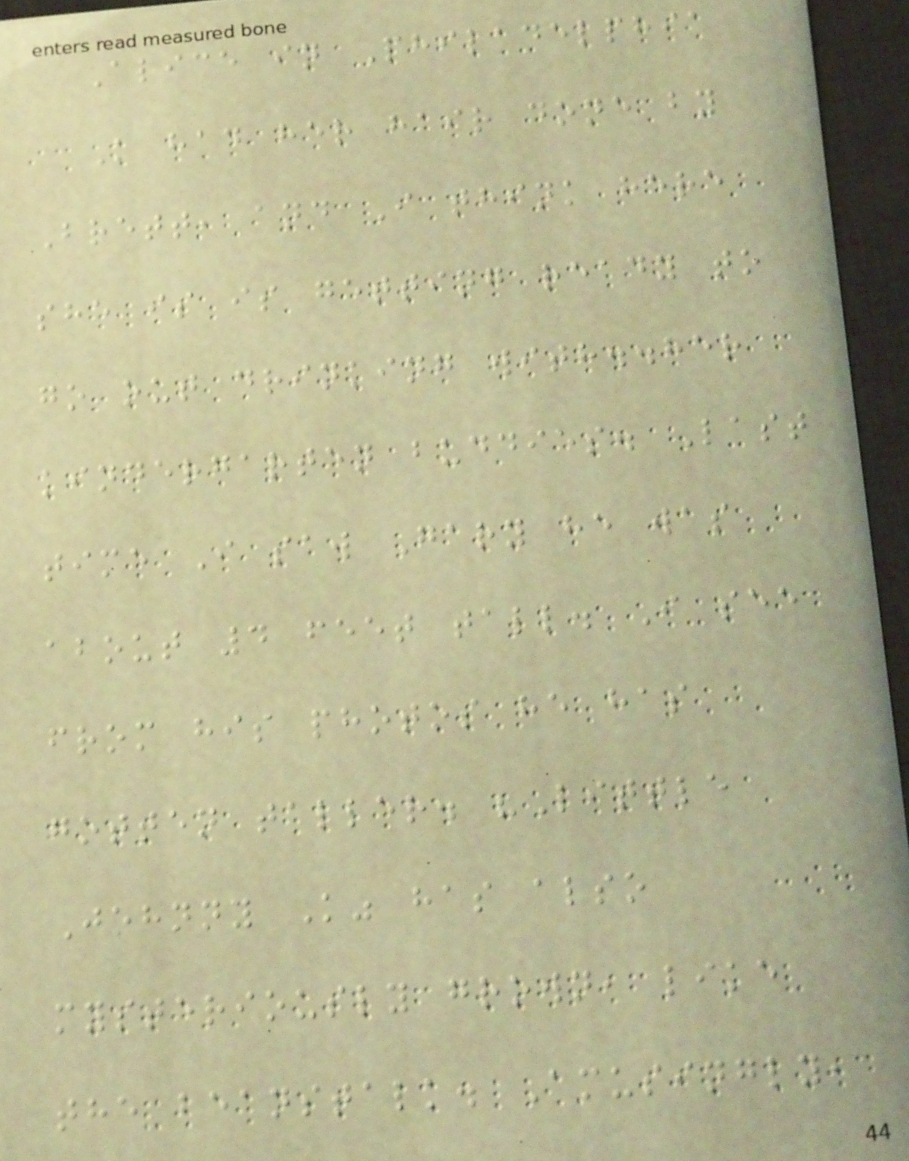Alice in Philadelphia
K had her hair done by
Brett, and I think here
she is is getting ready to
go out drinking with..her
kindergarten buddies. Last
time I saw Gary he was
about 4 feet tall. I see
from his photos he has
gotten taller. "Little
Johnny K" has also
mysteriously grown, like
the beanstalk. Amusingly,
